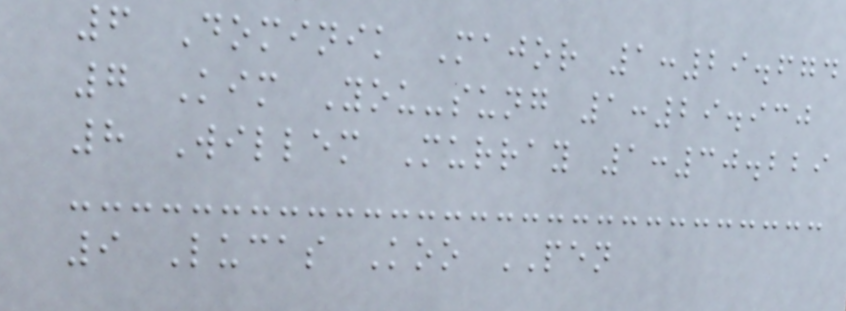6 Dominik Major 1:29.674
7 Kim You-sung 1:29.930
8 Willem Murray 1:30.229
9 Lucas Koo PEN
